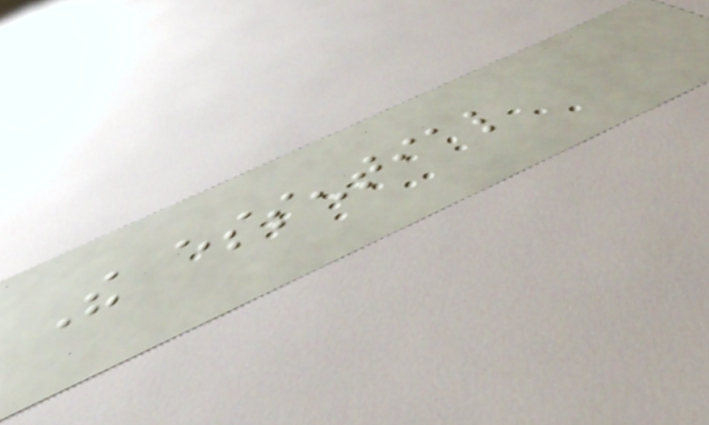The essential
